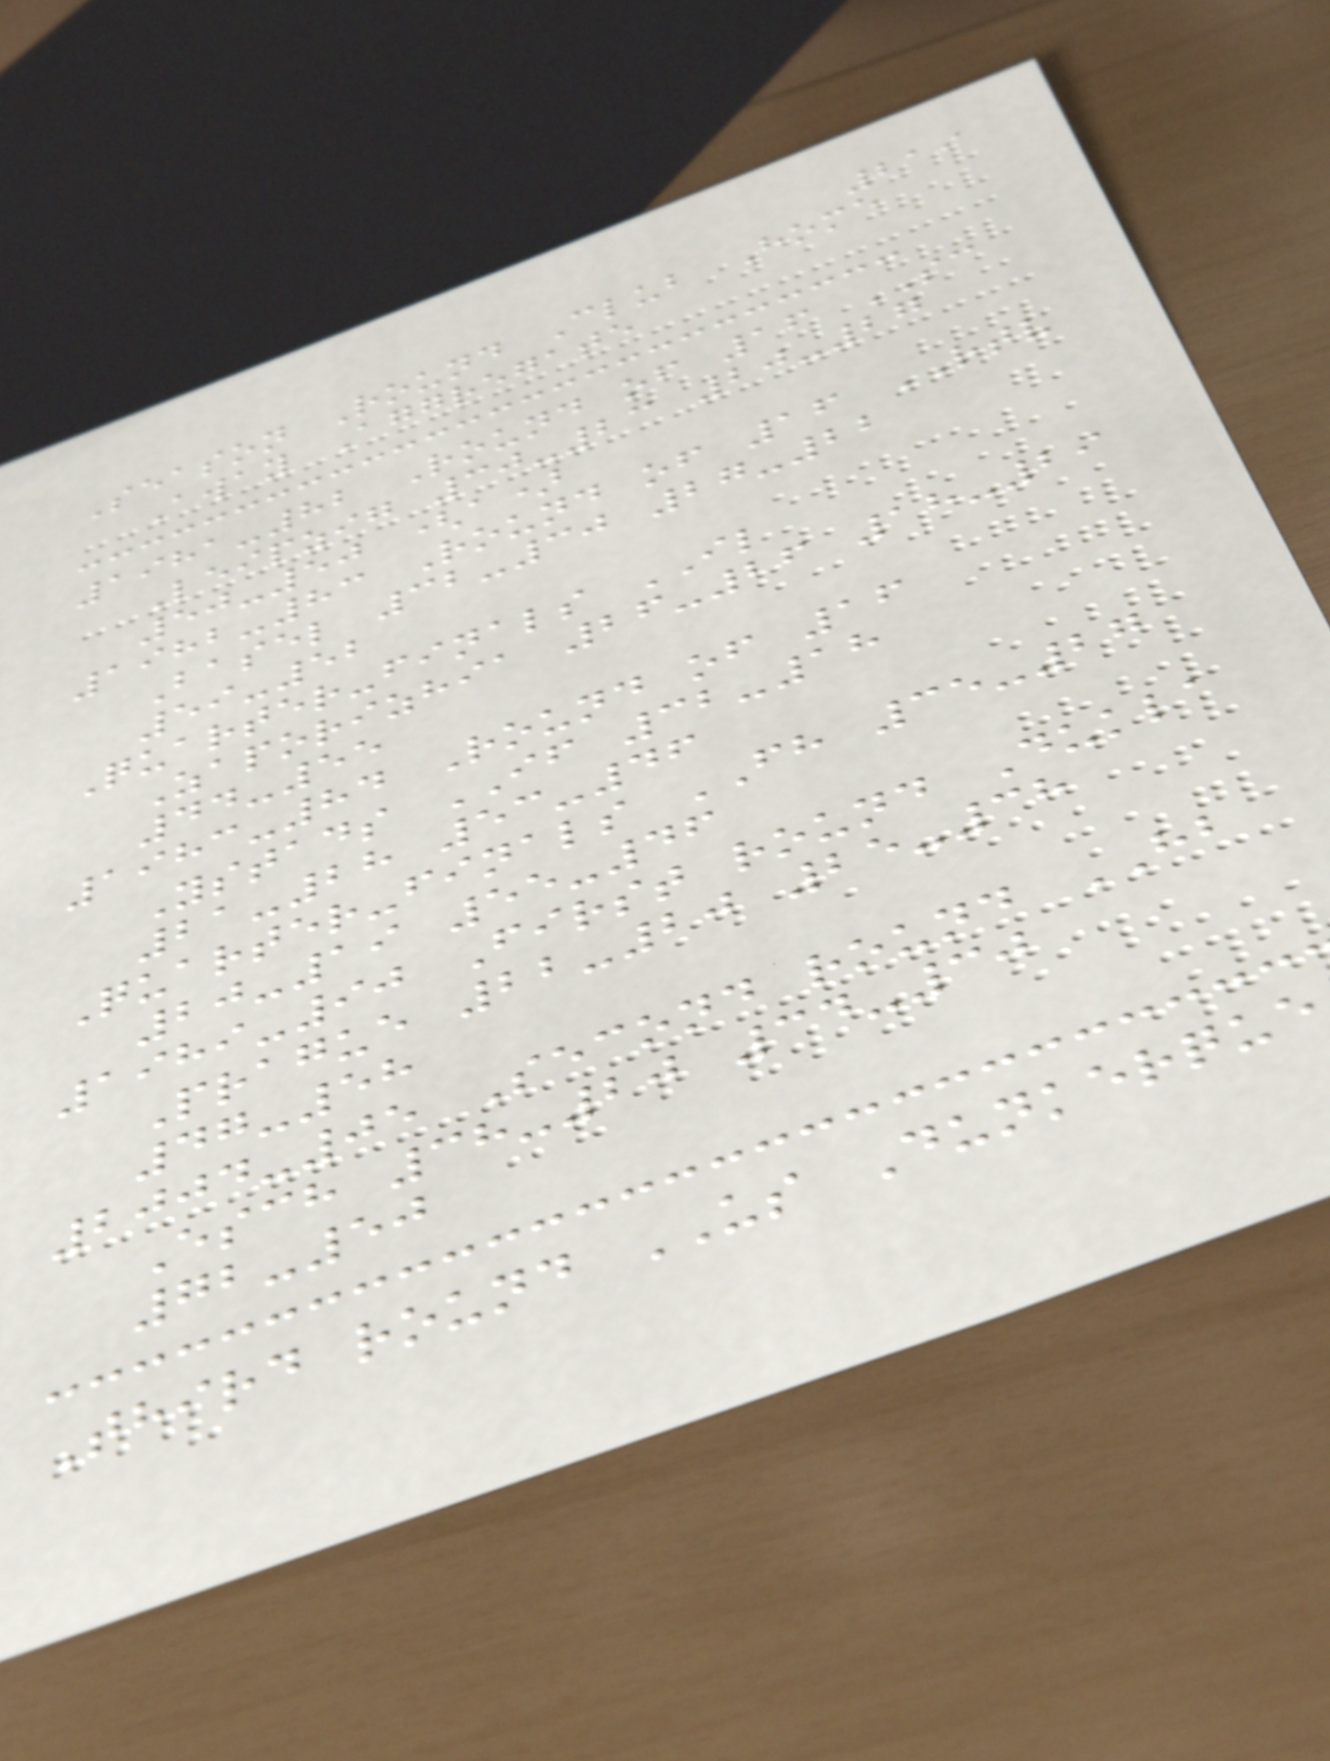219
Season Round Club Home
Away Aggregate
1981-82 Round of 16 SC
Leipzig 30-23 20-27
50-50 (a)
1982-83 Round of 16 RTV
Basel 32-30 27-22
59-52
Quarter-finals IL
Zaporizhia 26-26 18-29
44-55
1983-84 Round of 16
Ystads IF 32-18
21-28 53-46
Quarter-finals FH 35-27
20-19 55-46
1989-90 First round Dukla
Prague 22-20 25-38
47-58
2004-05 Second round HB
Esch 38-20 34-30
72-50
Third round US Dunkerque
